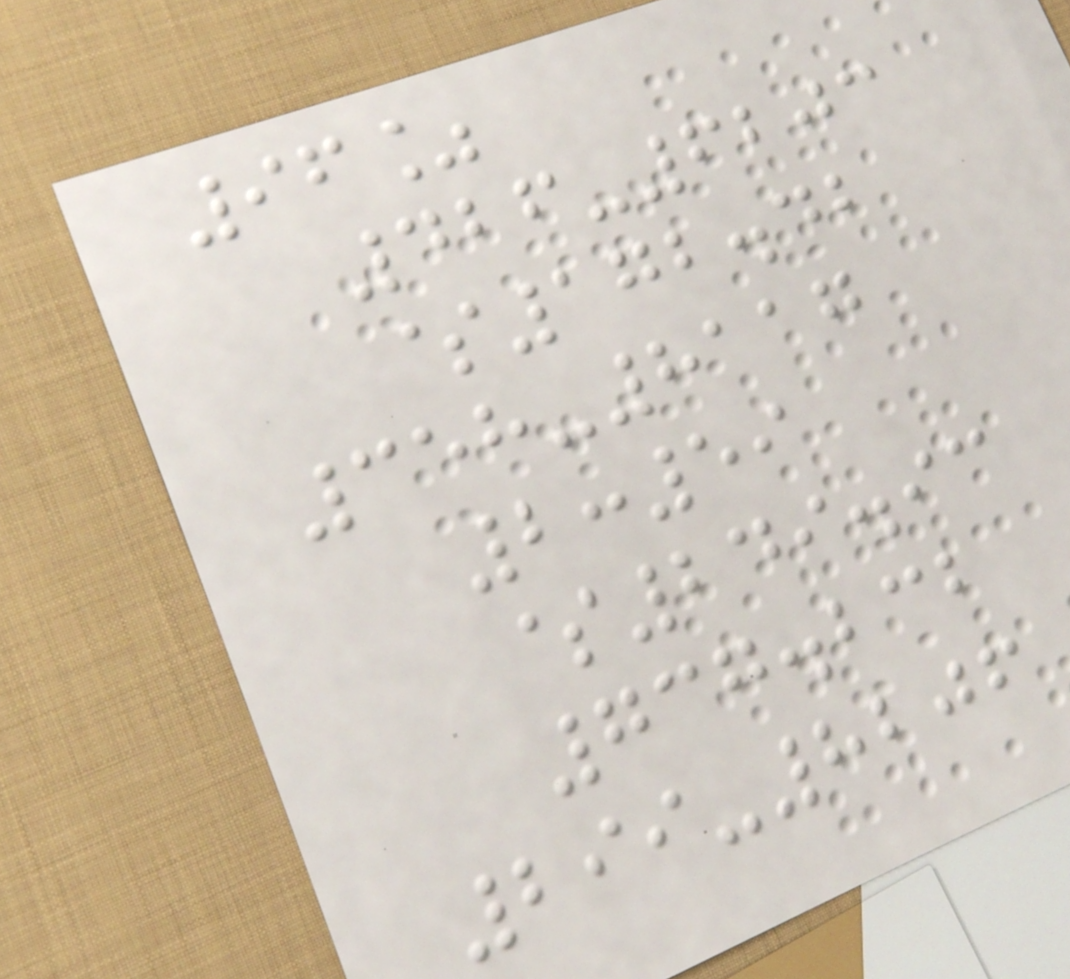96%
426-6203
$172.42
358-8117
2:59
$249.93
737.232
299-8206
